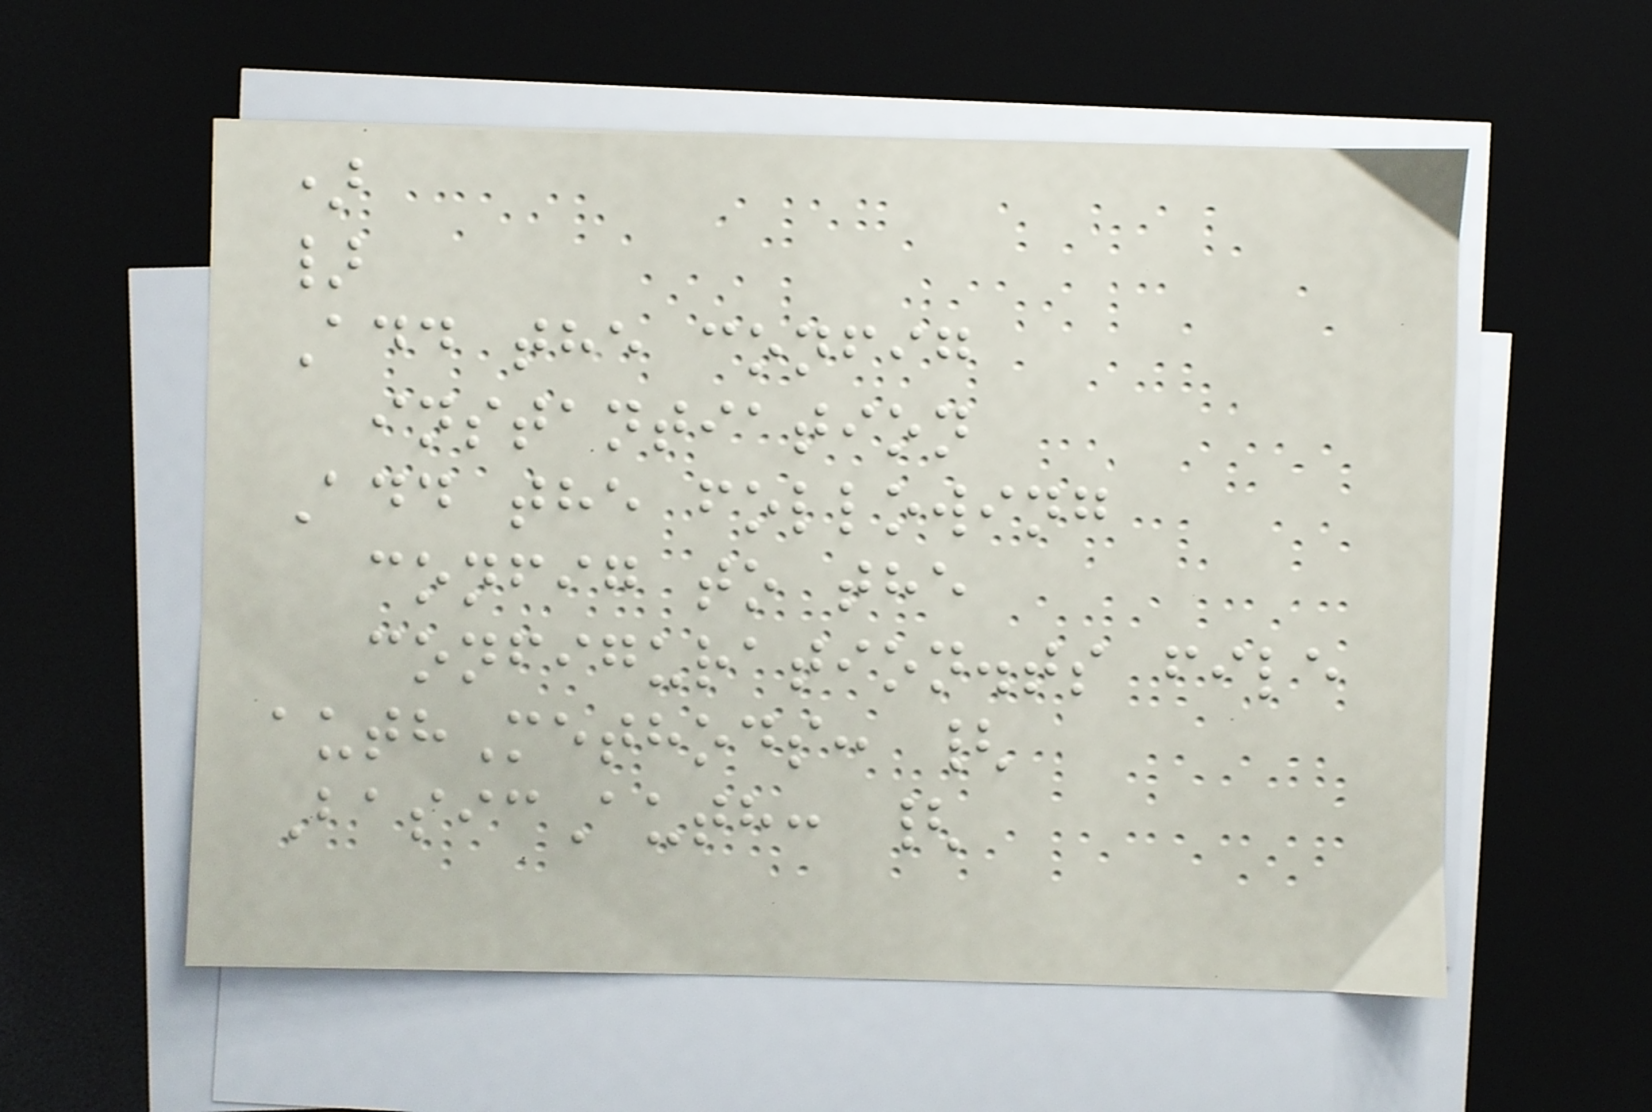)
}
Add the config
instantiation
Add the following
config to the
configuration.ts file
authMethods: {
BasicAuth: {
